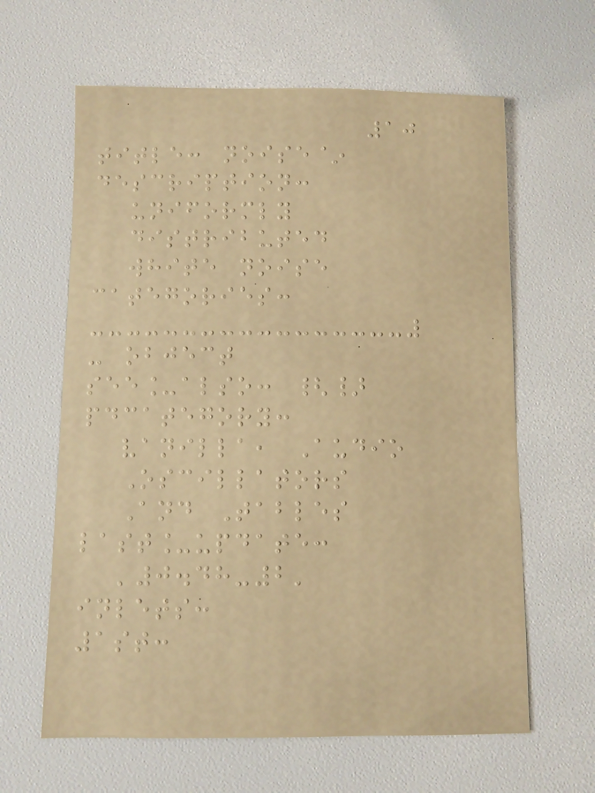10
title: noise~
description:
uniformly
distributed
white noise
categories:
- object
see_also: {}
pdcategory:
vanilla, Audio
Oscillators
And Tables
last_update:
'0.48-2'
inlets:
1st:
